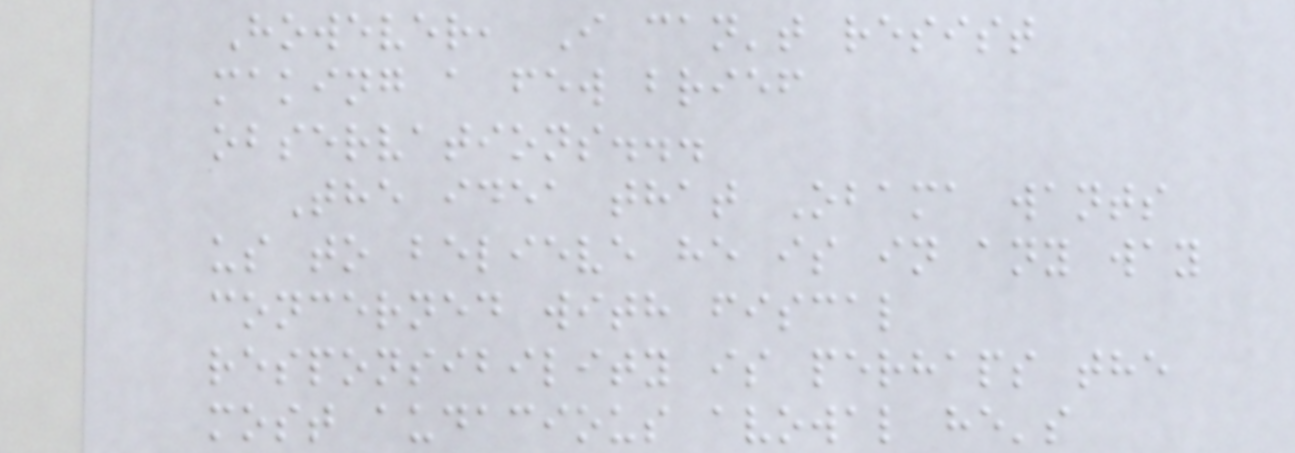However, I can't resist
making a few brief
observations...
The idea that Obama wants
us to believe he is in any way
concerned with fiscal
responsibility is perhaps the
most audacious avowal he's
